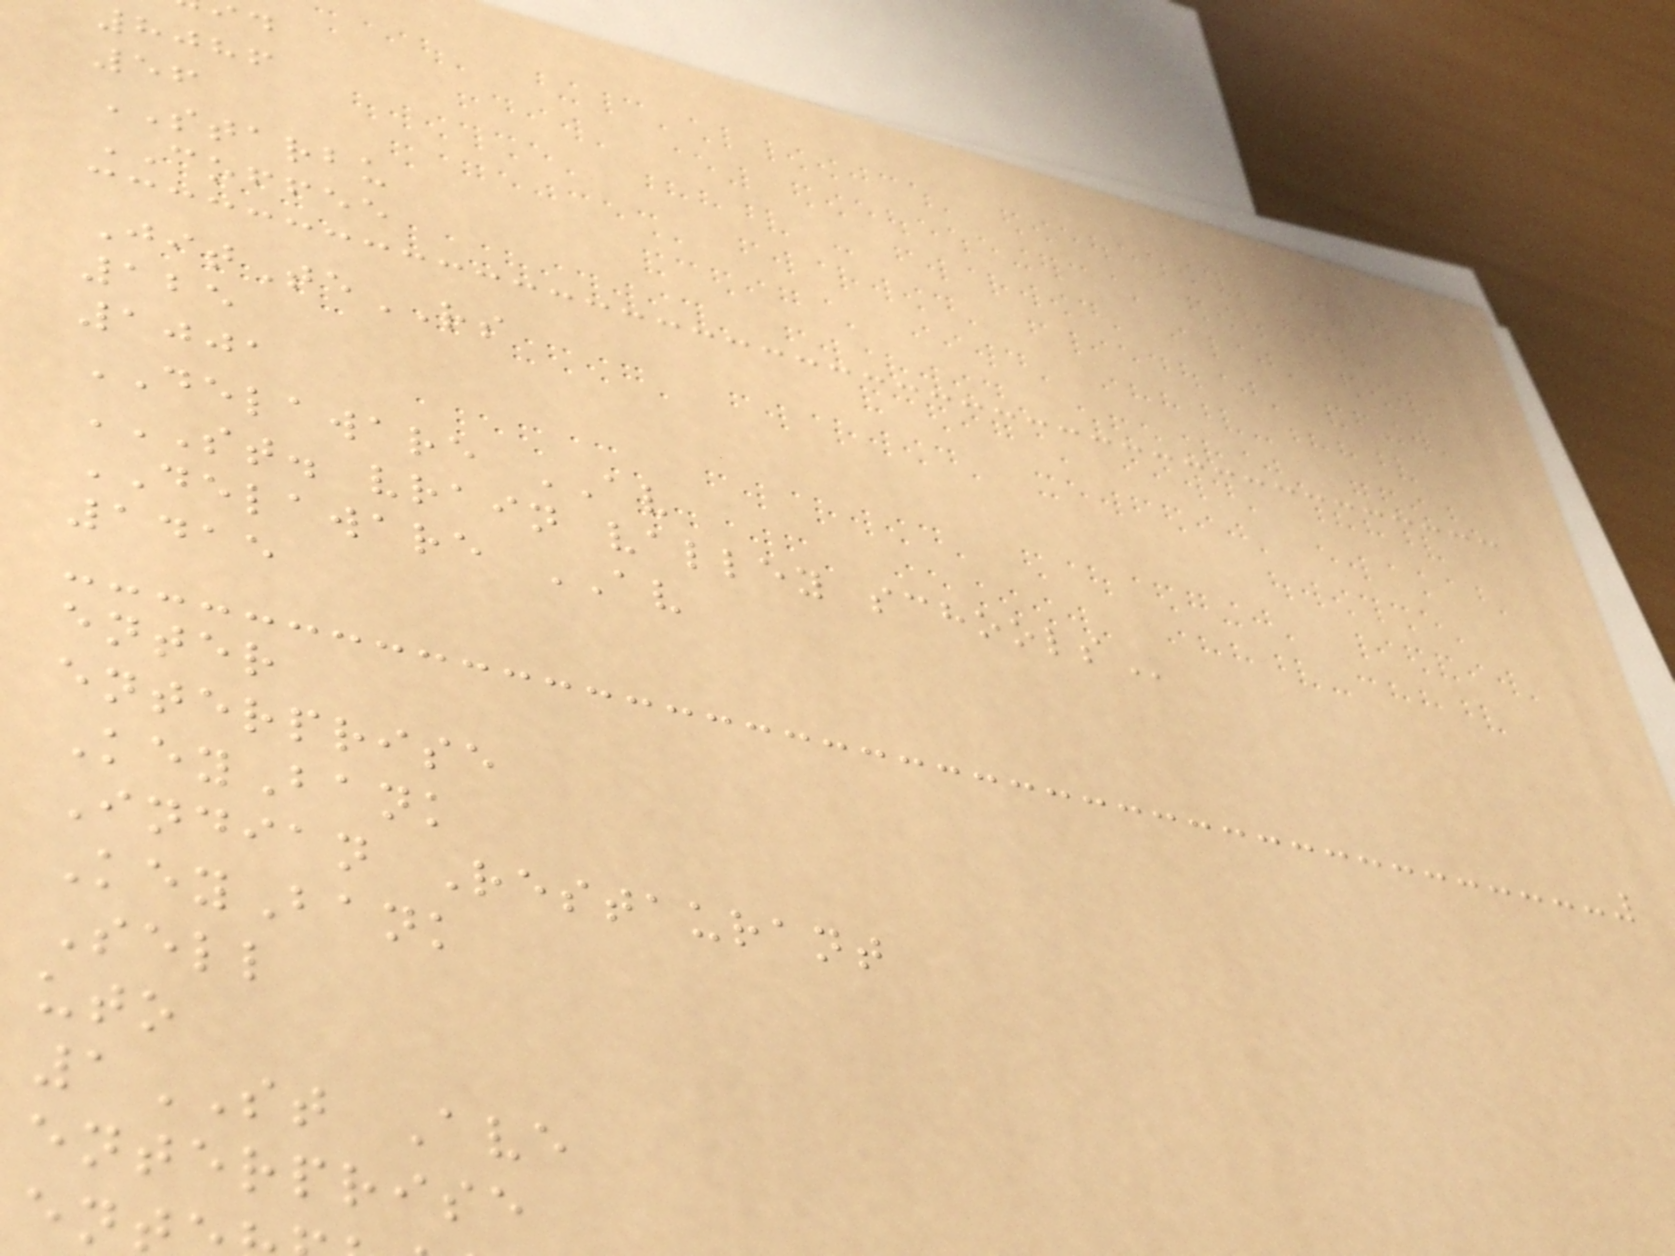8086
56
STARBU
COFFEE
JitTeRS
125
1001
DELAWARE AV
ST. VRAIN VALLEY SCHOOLS
DELAWARE AV
1415
enter
enterprise
KeyBank
Indian Restaurant
KeyBank
Sell
uto
1ST Ave
enterprise
